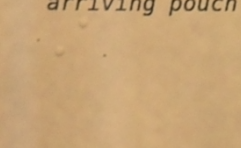A
